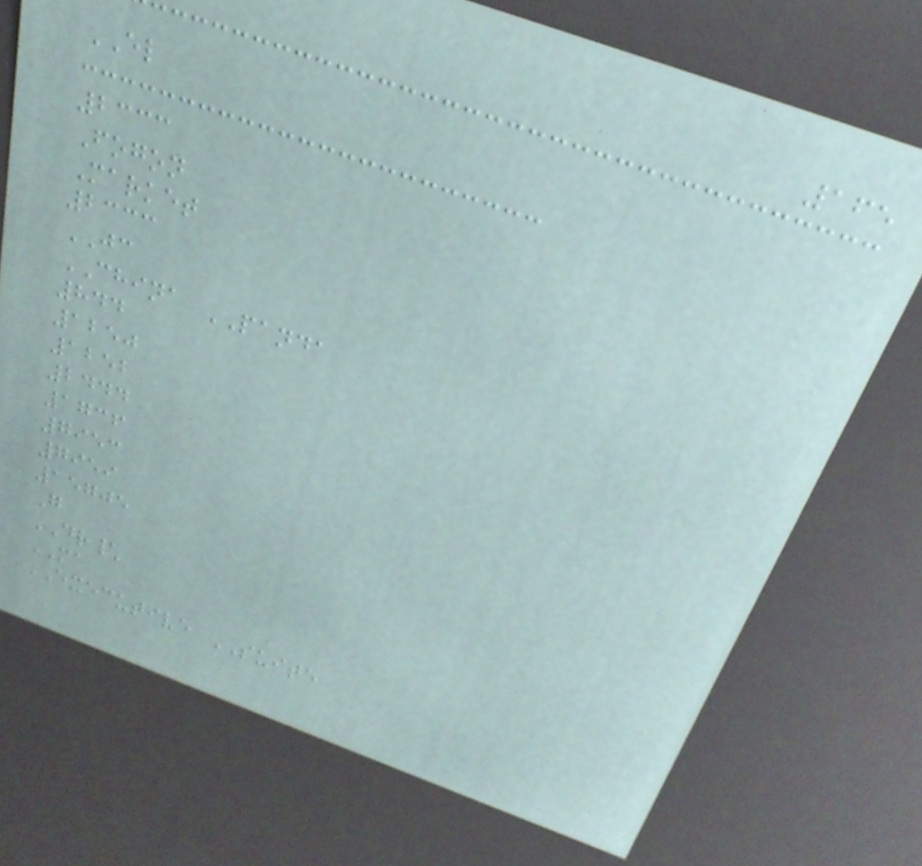165
EL
2333
Fogon
Market
2333
JC
CHINA PANDA
844
1250
1252
2444
1736
7953
7959
15705
G
DR\
MA
EXECUTIVE SUITE
